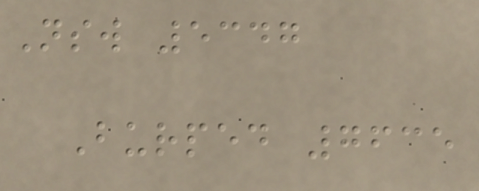Nsw 5347
Burped 7635
